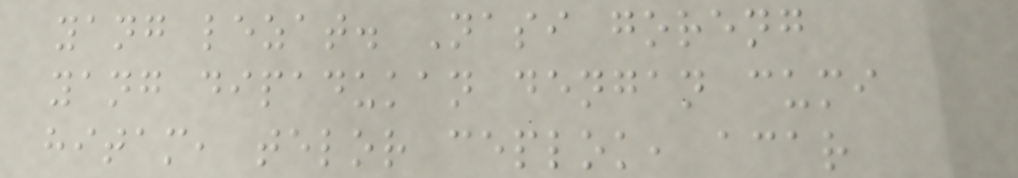yang lezat. Nasi goreng
yang dipadukan dengan cumi
hitam, telor ceplok, acar
